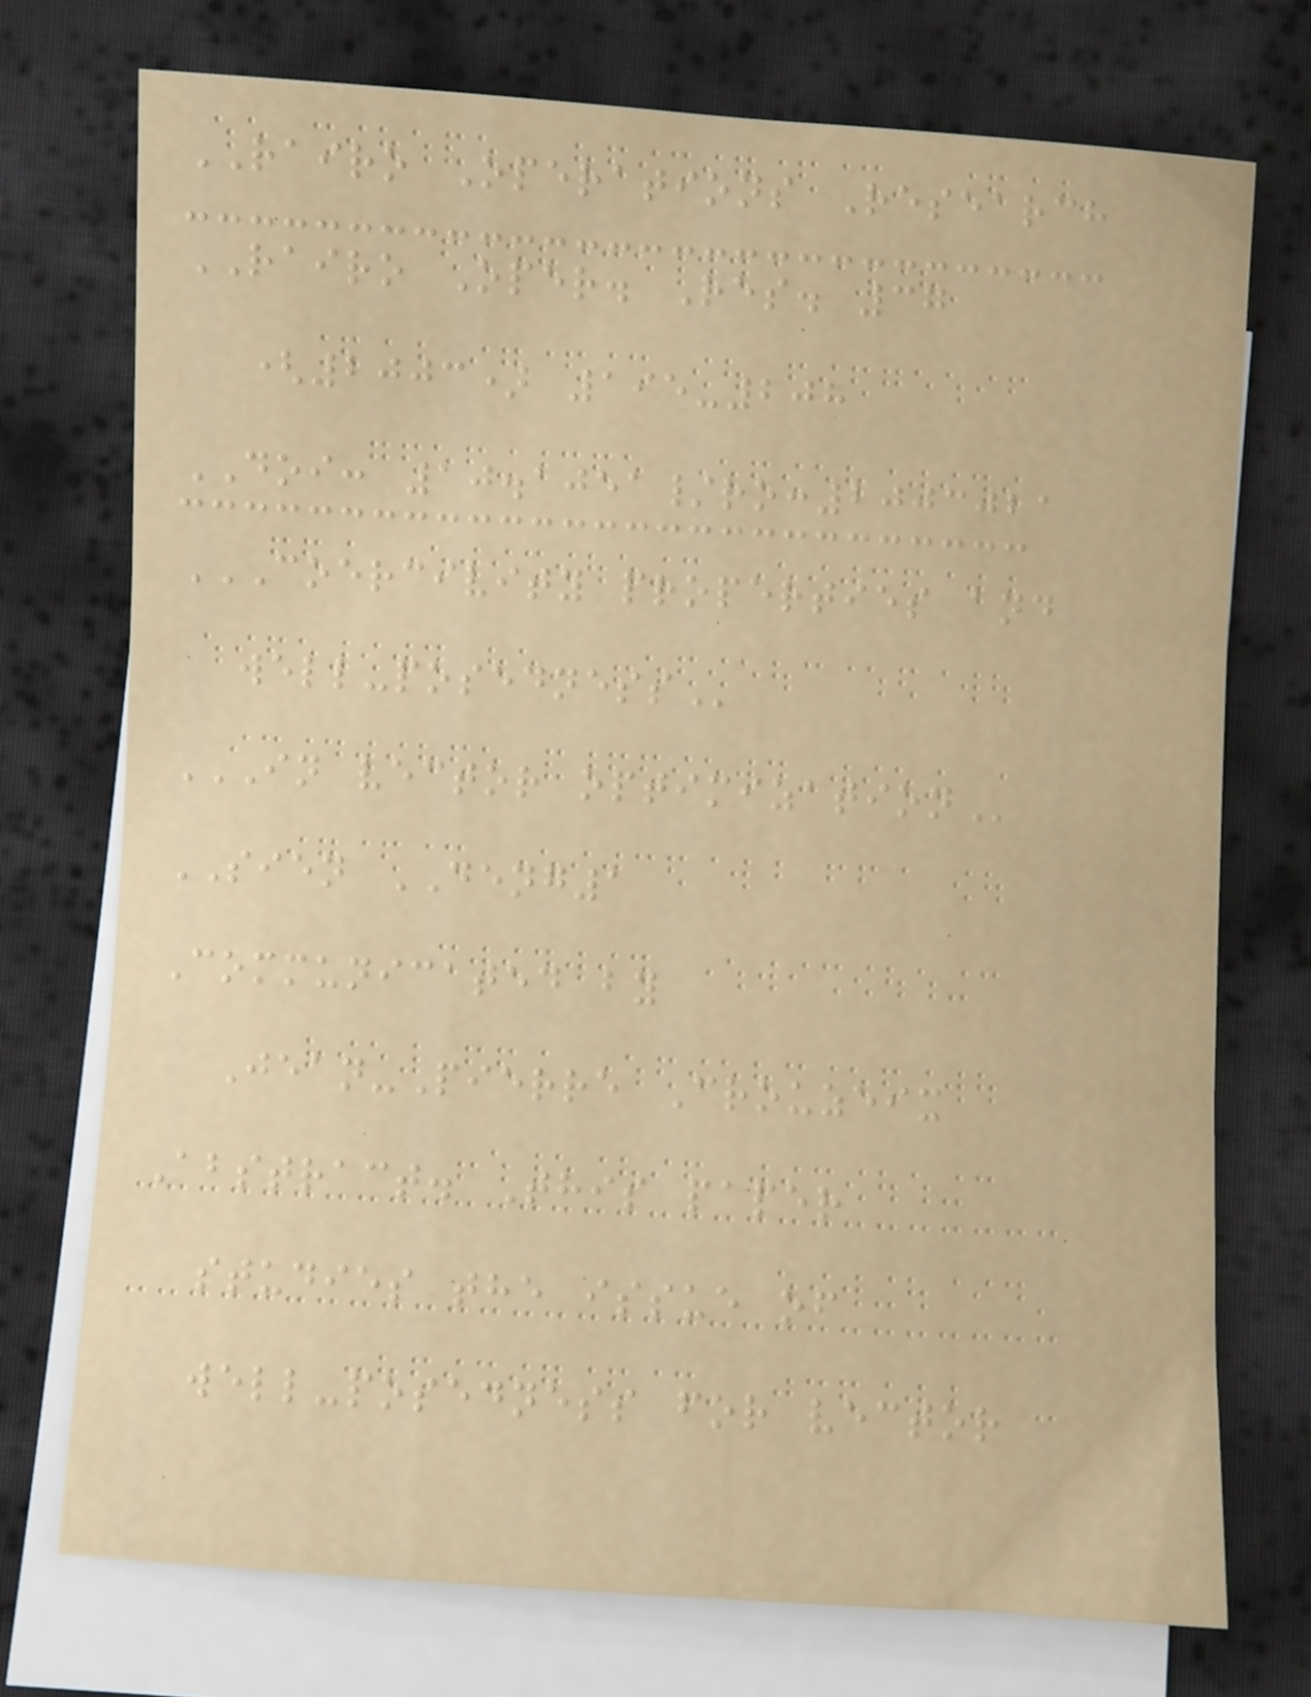RAIRO Operations Research
RAIRO Oper. Res. 37
(2003) 195-208
DOI: 10.1051/ro:2003021
COERCIVITY PROPERTIES AND
WELL-POSEDNESS
IN VECTOR OPTIMIZATION
SIEN DENG1
Communicated by
Jean-Pierre Crouzeix
Abstract. This paper
studies the issue of
well-posedness for vector
